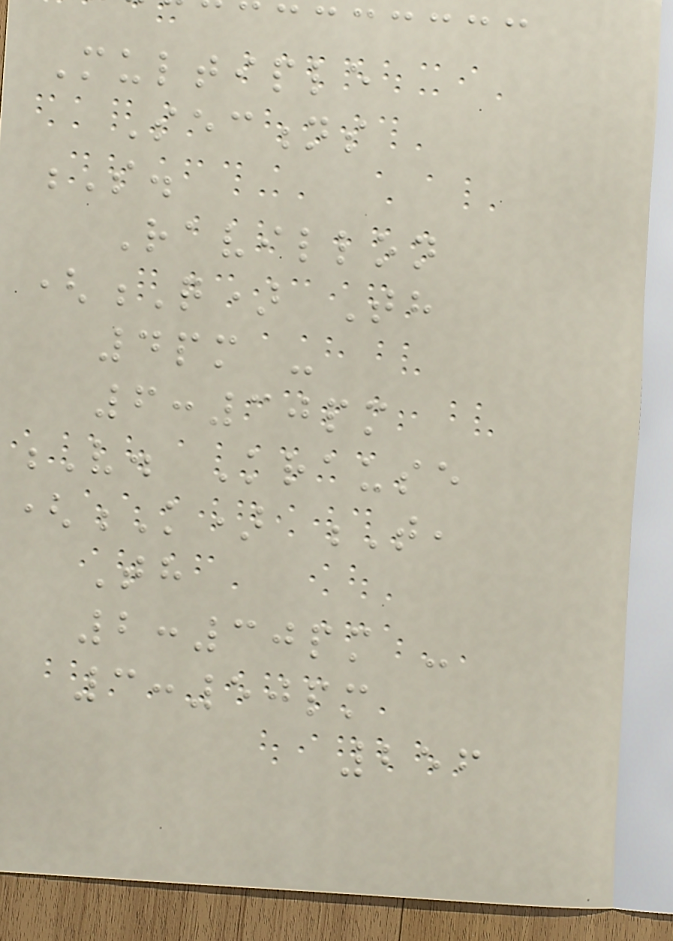Multiple
Sections
S.
Ravillon
(Q) Th
4pm -
6:30pm
V. Krause
(K) T,
Th
2:30pm -
3:50pm
256
